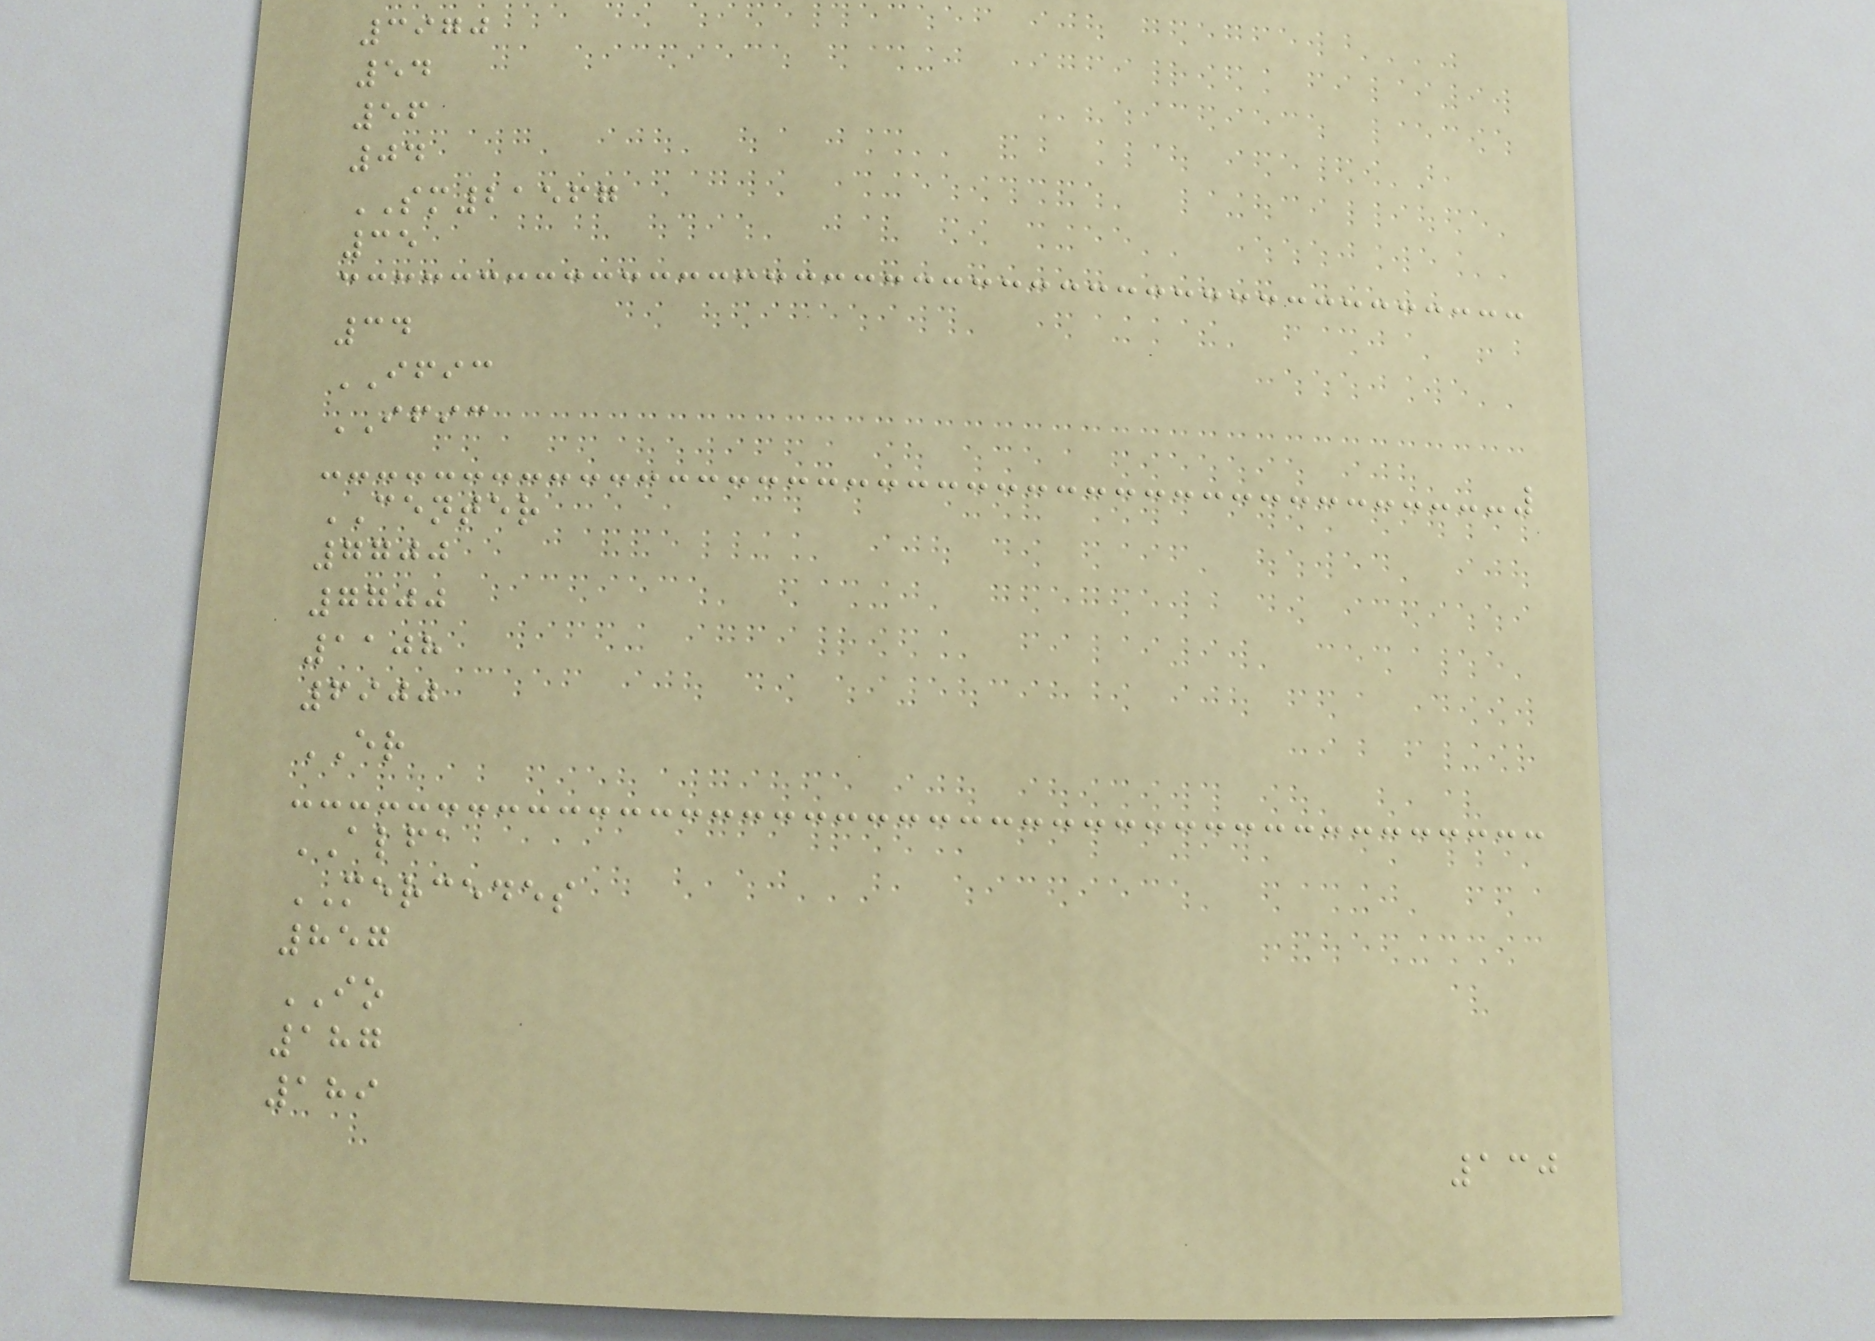3970
54
56
04
SM21567
35
34
IFIC
IFIC
CENTER
7700
7700
1108
6900
ER
ALFA
MERCEDES
857
IO
187
189
130
